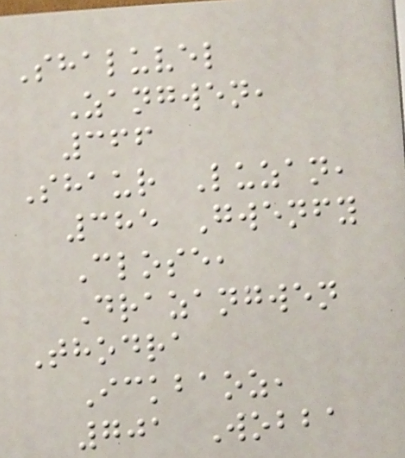Shaluvel
Zangwen,
366
Shaur Luzan,
385 Gwenfy
Close,
Drazangwen
Thodra
Ickbaoz,
701 Wobba
